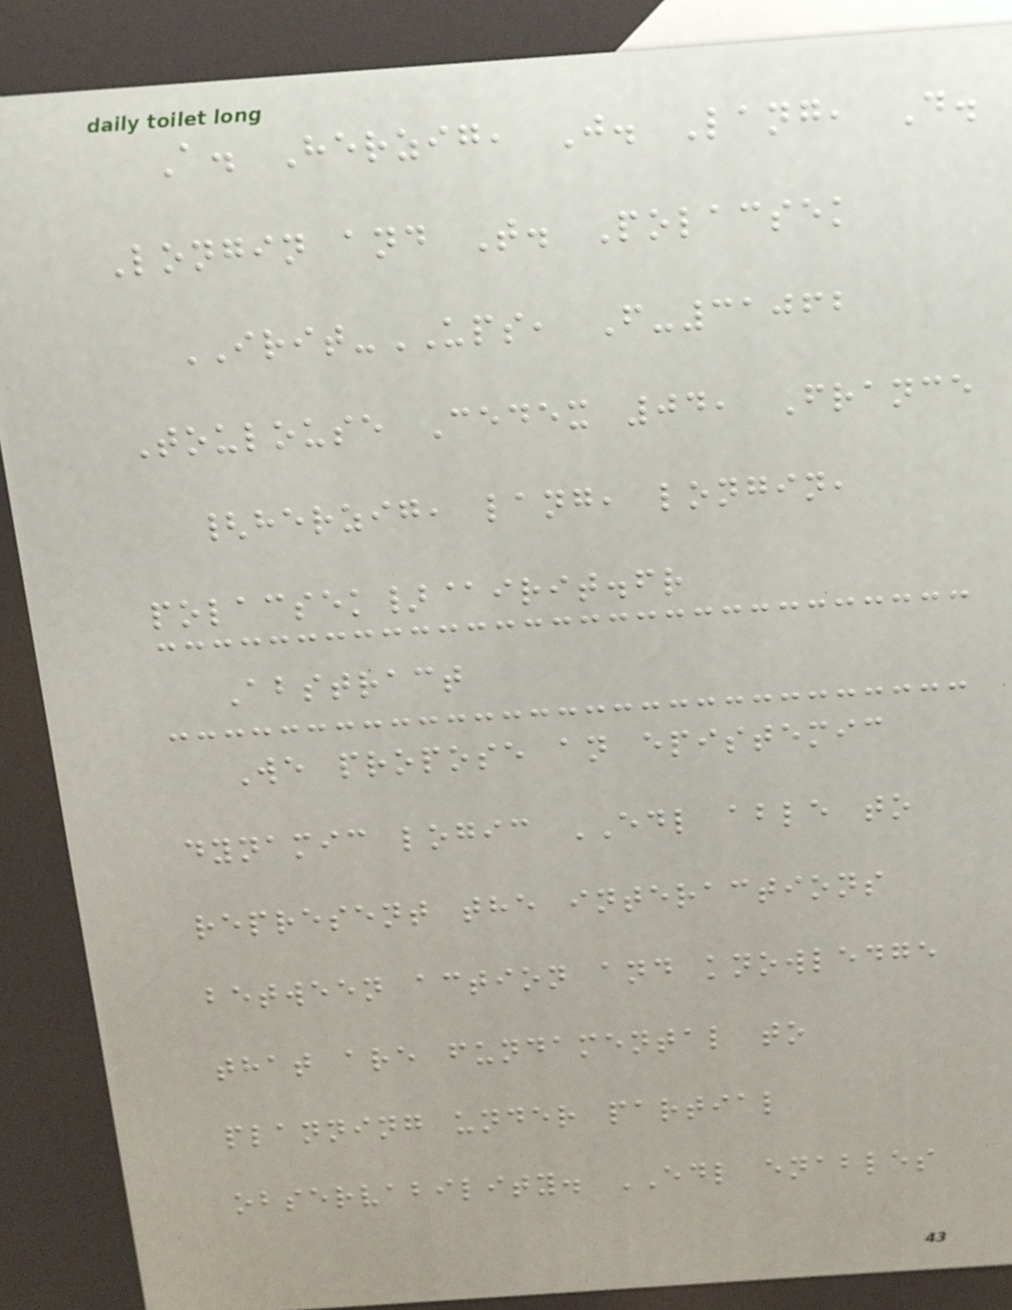A. Herzig, J. Lang, D.
Longin and T. Polacsek
IRIT-UPS, F-31062
Toulouse Cedex 04, France
{herzig, lang, longin,
polacsek}@irit.fr
Abstract
We propose an epistemic
dynamic logic EDL able to
represent the interactions
between action and knowledge
that are fundamental to
planning under partial
observability. EDL enables
